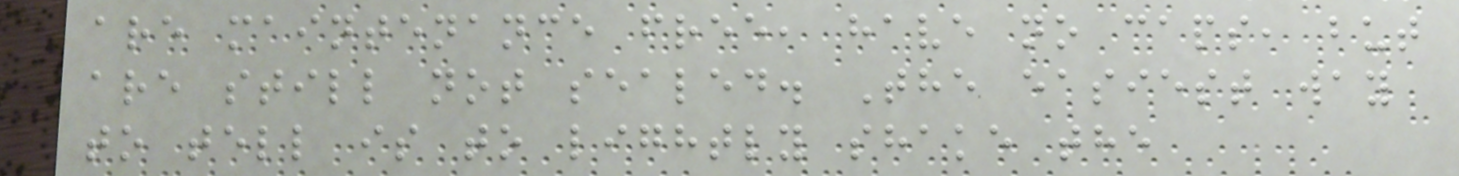are maintenance free, have no caps, but
are still not sealed. The easiest way
to tell is to lightly shake the
